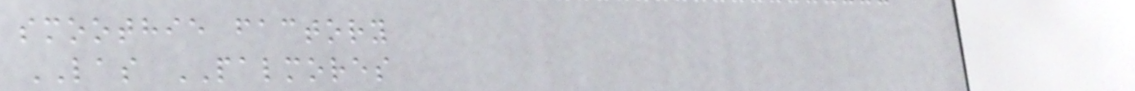smoothie factory
LAS PALMORES
